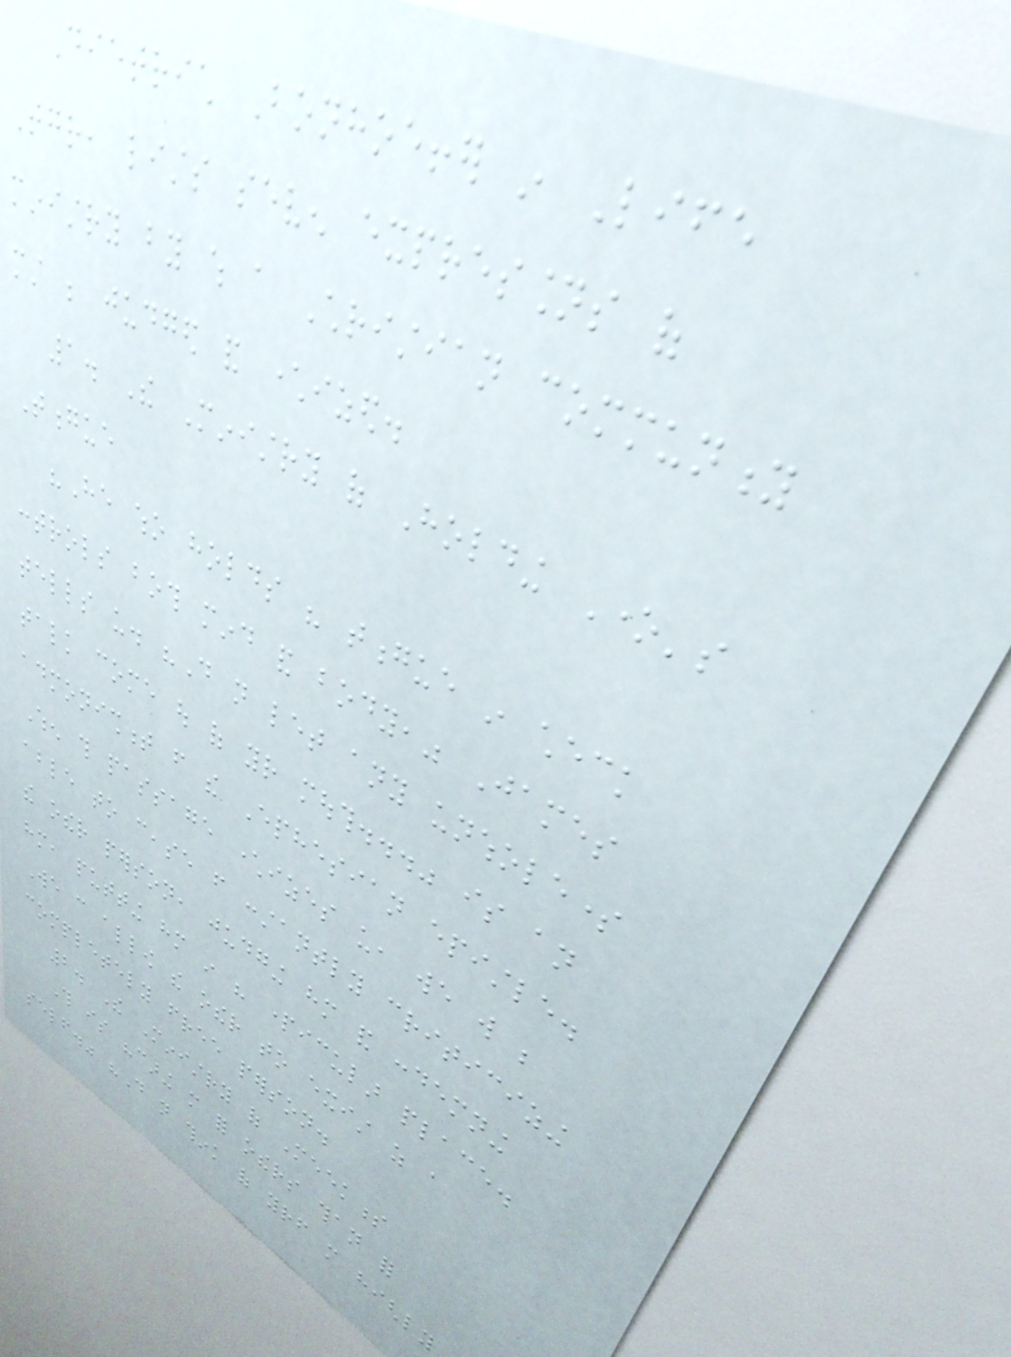Dietrich Bonhoeffer in Life
Together, lists seven expressions of
ministry by which a Christian community
must be judged and characterized.
1. The Ministry of Holding One's
Tongue
"He who holds his tongue in check
controls both mind and body," James
tells us. "Do not let any unwholesome
talk come out of your mouth..." is an
admonishment from the Ephesian epistle.
When this passage characterizes us, we will be
able to cease from constantly criticizing
the other person, judging him and condemning
him, putting him in his particular place.
We can allow the other to exist as a
completely free person.
2. The Ministry of Meekness
This is "caring more for others than for
self." "Do not think of yourself more highly
